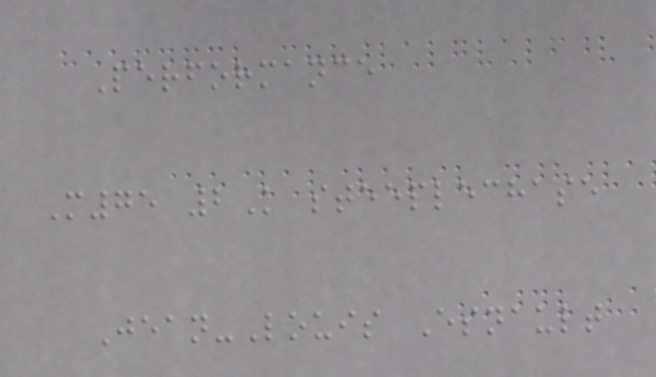Performance
M75 2K steeplechase
Jean-Louis Esnault
